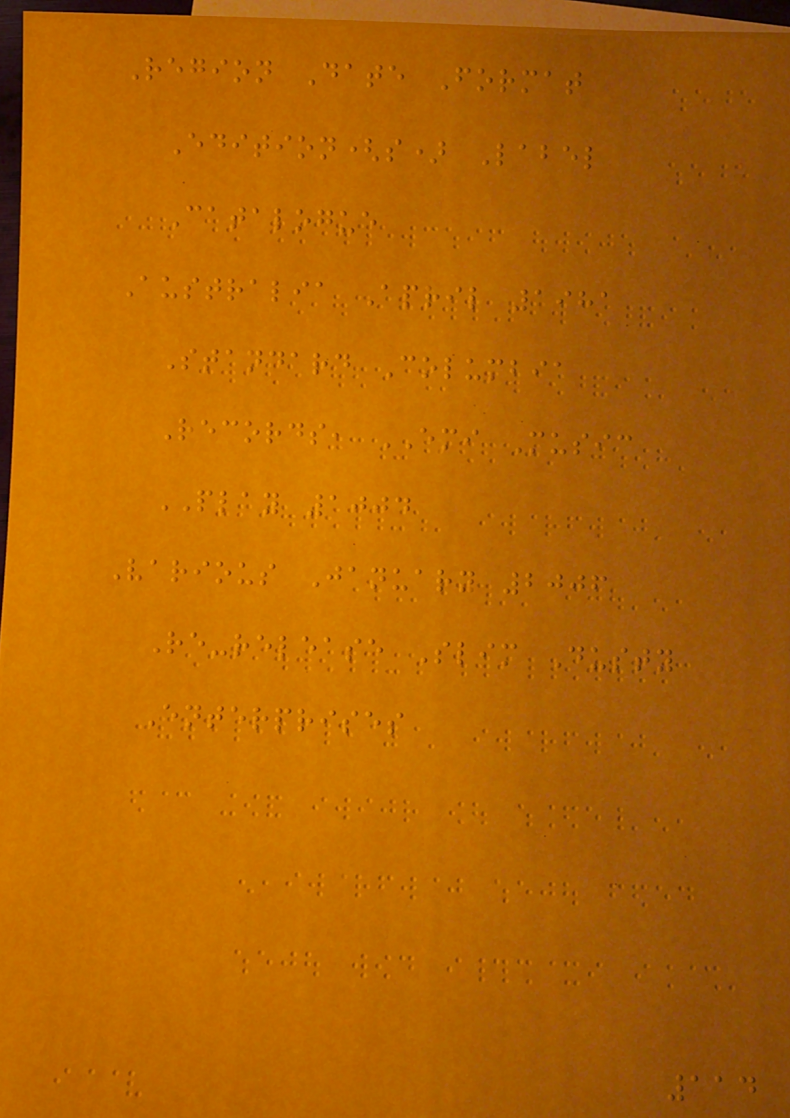Region Date Format
Edition(s) Label
Catalogue
Australia April 1981
Standard Columbia
Records, EMI Music
PLAY 1004
Various January 2006
Re-release Slim Dusty
Enterprises
114
